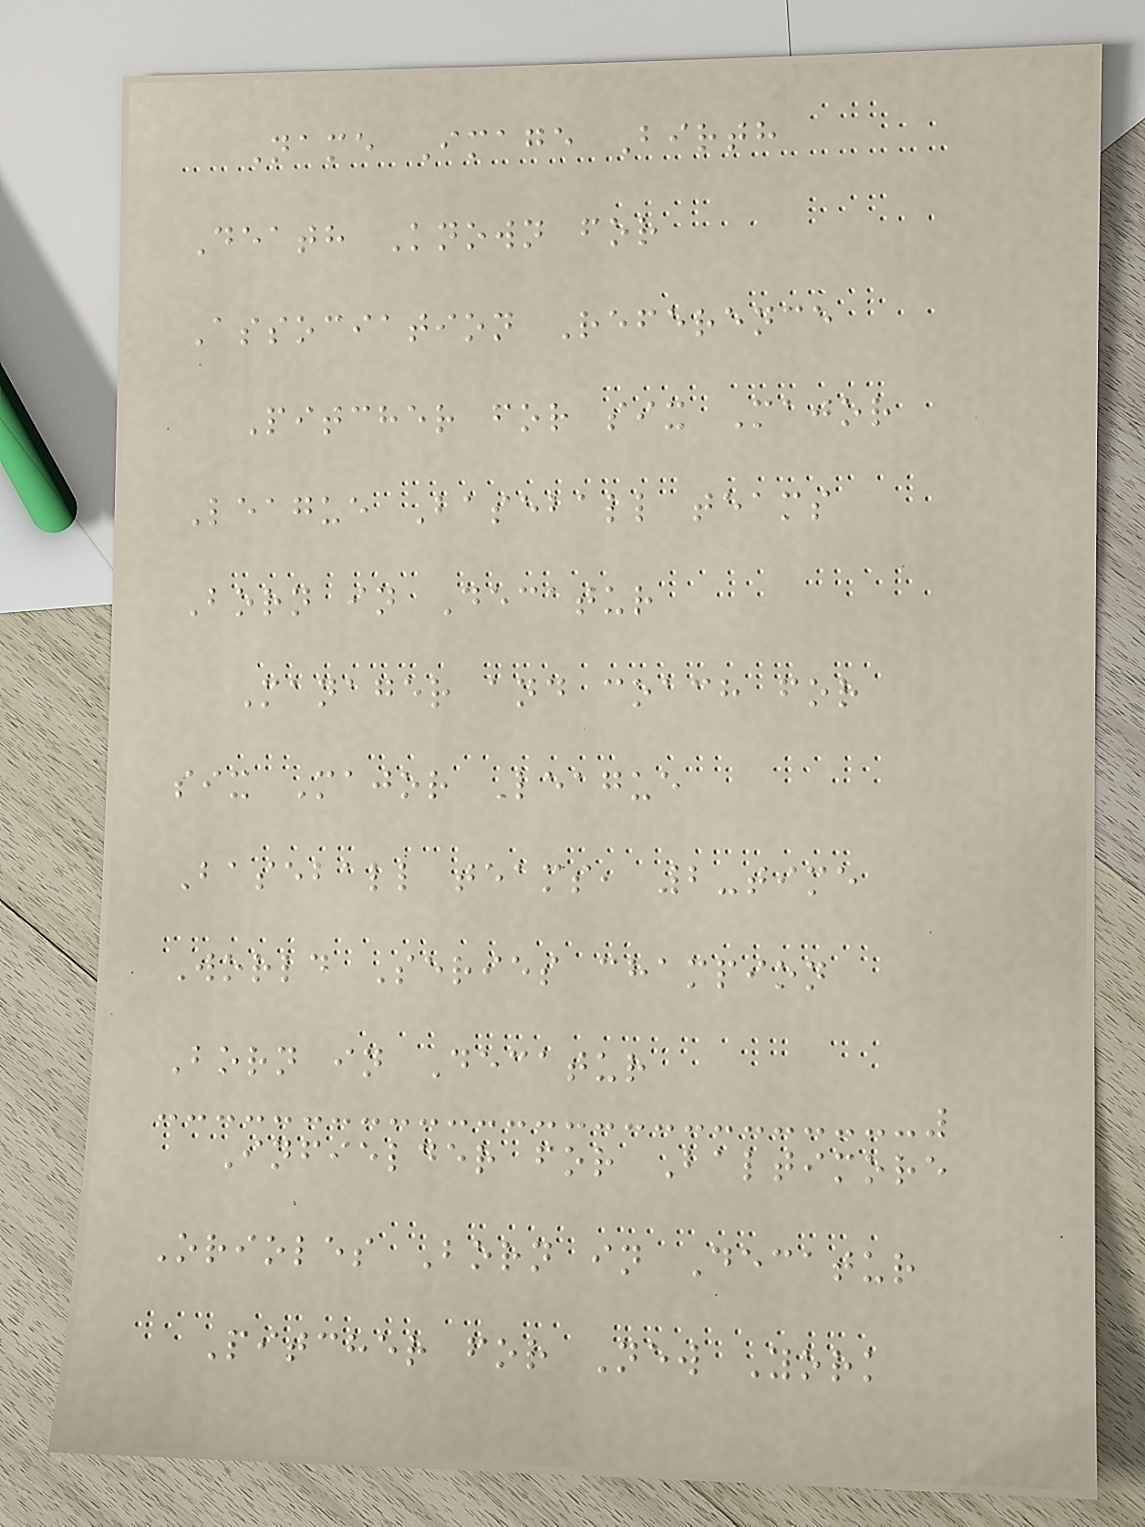Name Image Birth
Death Known for
Association Reference
Pitcher for six Major
League Baseball teams
Born in Decatur
Manager and coach for
six Major League
Baseball teams, 2-time
World Series champion
Born in Decatur
Infielder for Baltimore
Orioles Born in Decatur
Pitcher for New York
